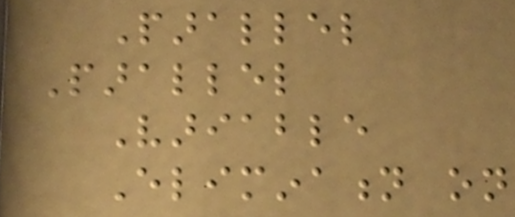Parallel
Parallel
Variable
Elimination on
